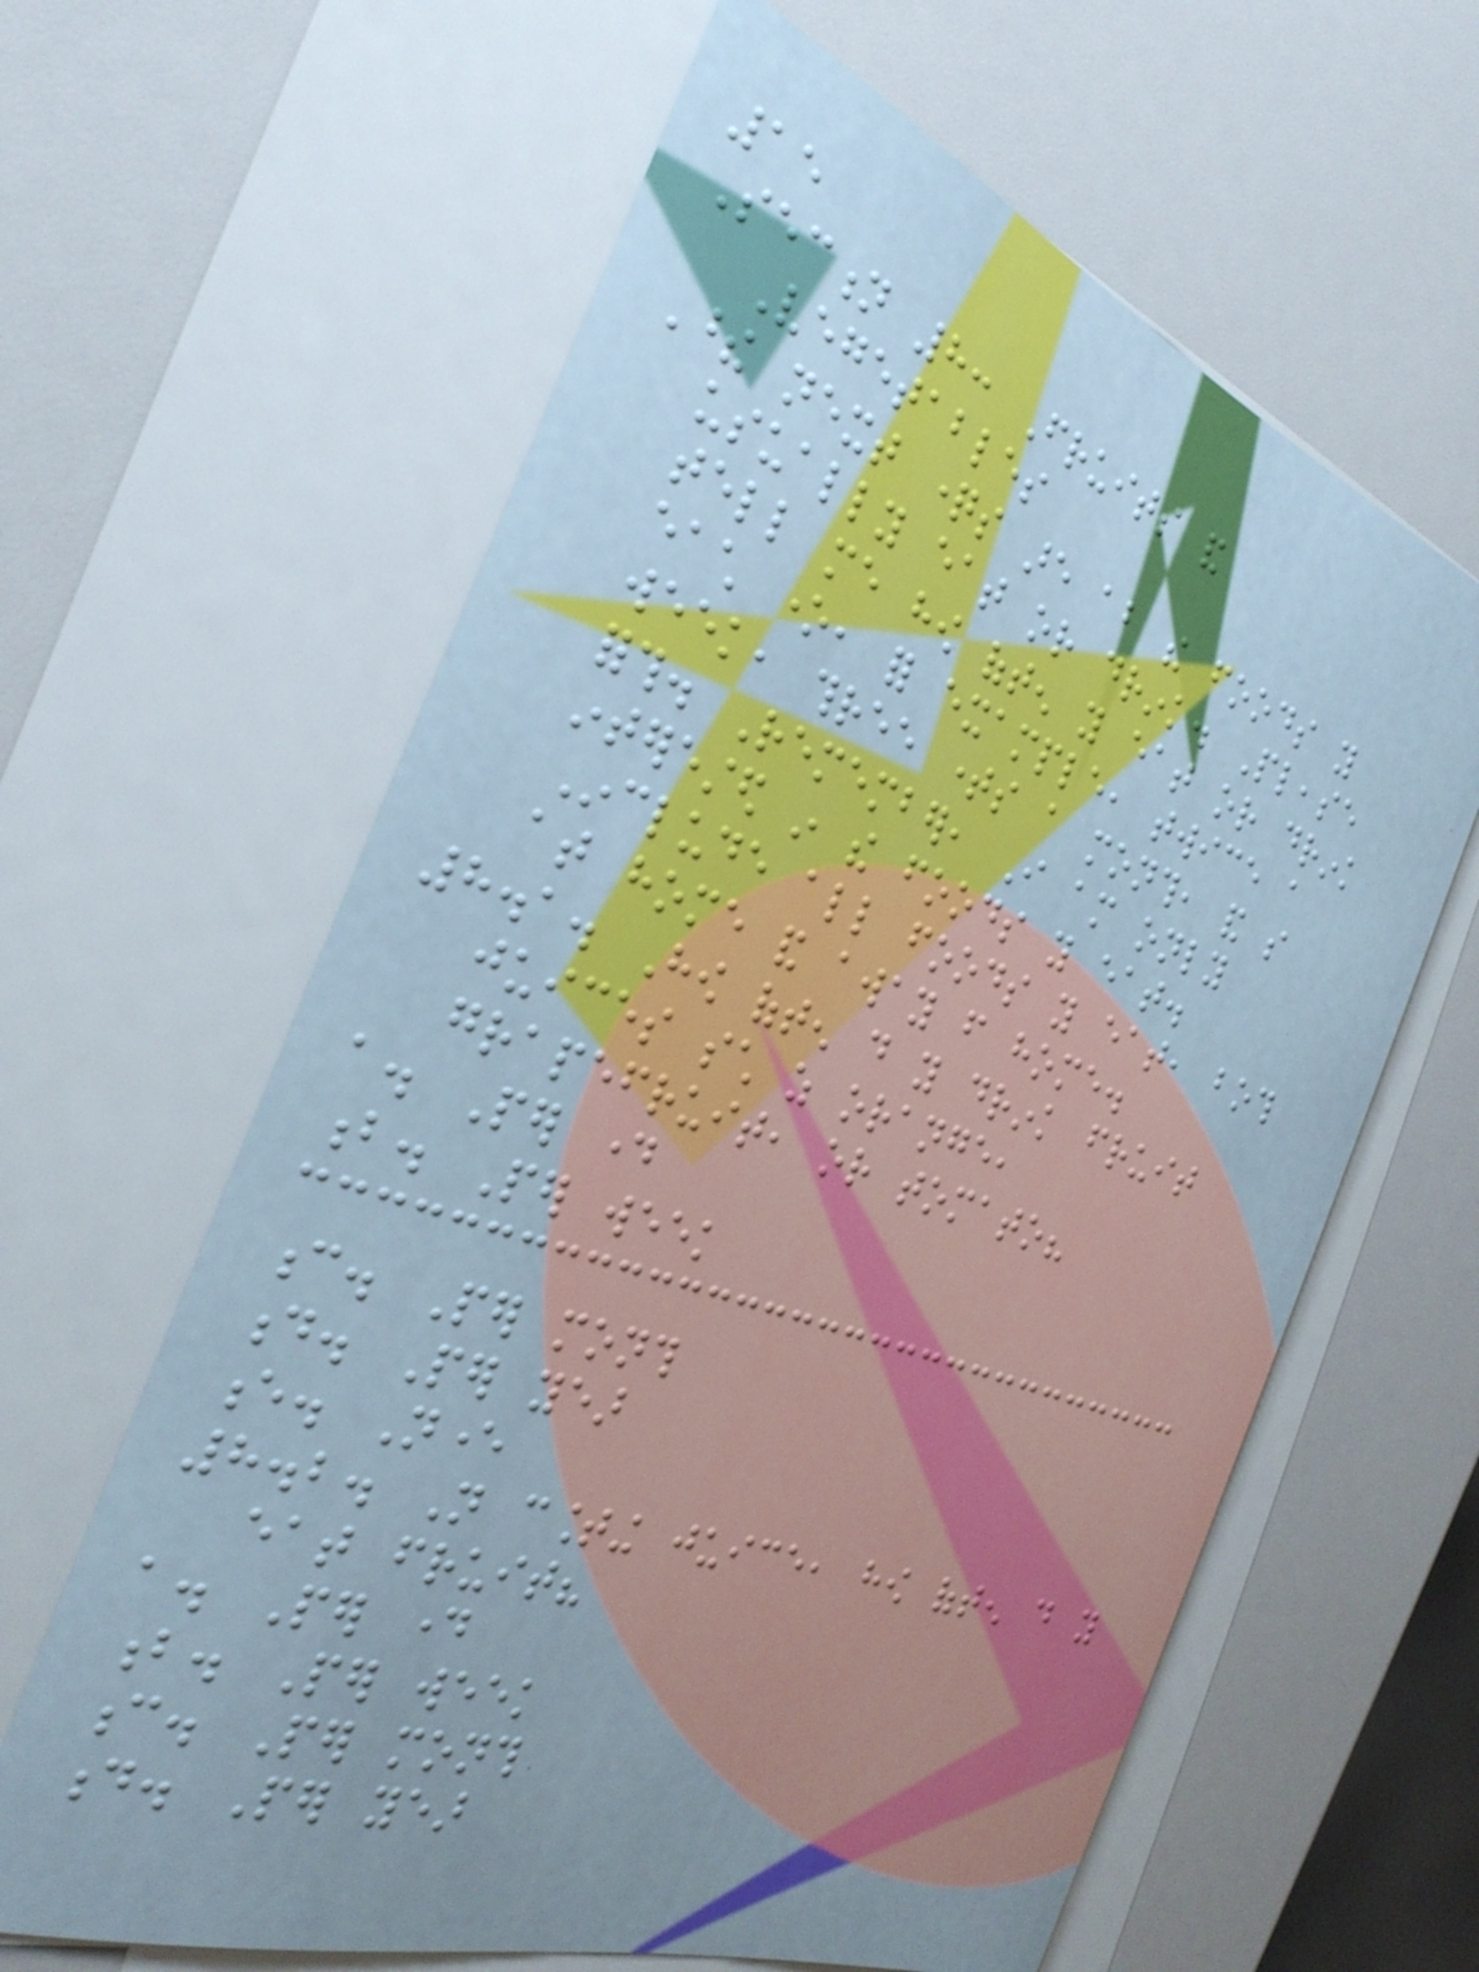15
Section 8: Fruits and
Vegetables
These next questions are about the foods you
usually eat or drink. Please
tell me how often you eat or drink
each one, for example, twice a
week, three times a month, and so
forth. Remember, I am only
interested in the foods you eat.
Include all foods you eat, both
at home and away from home.
8.1. How often do you drink fruit
juices such as orange,
grapefruit, or tomato?
a. Per day
b. Per week
c. Per month
d. Per year
e. Never
8.2. Not counting juice, how often do you
eat fruit?
a. Per day
b. Per week
c. Per month
d. Per year
